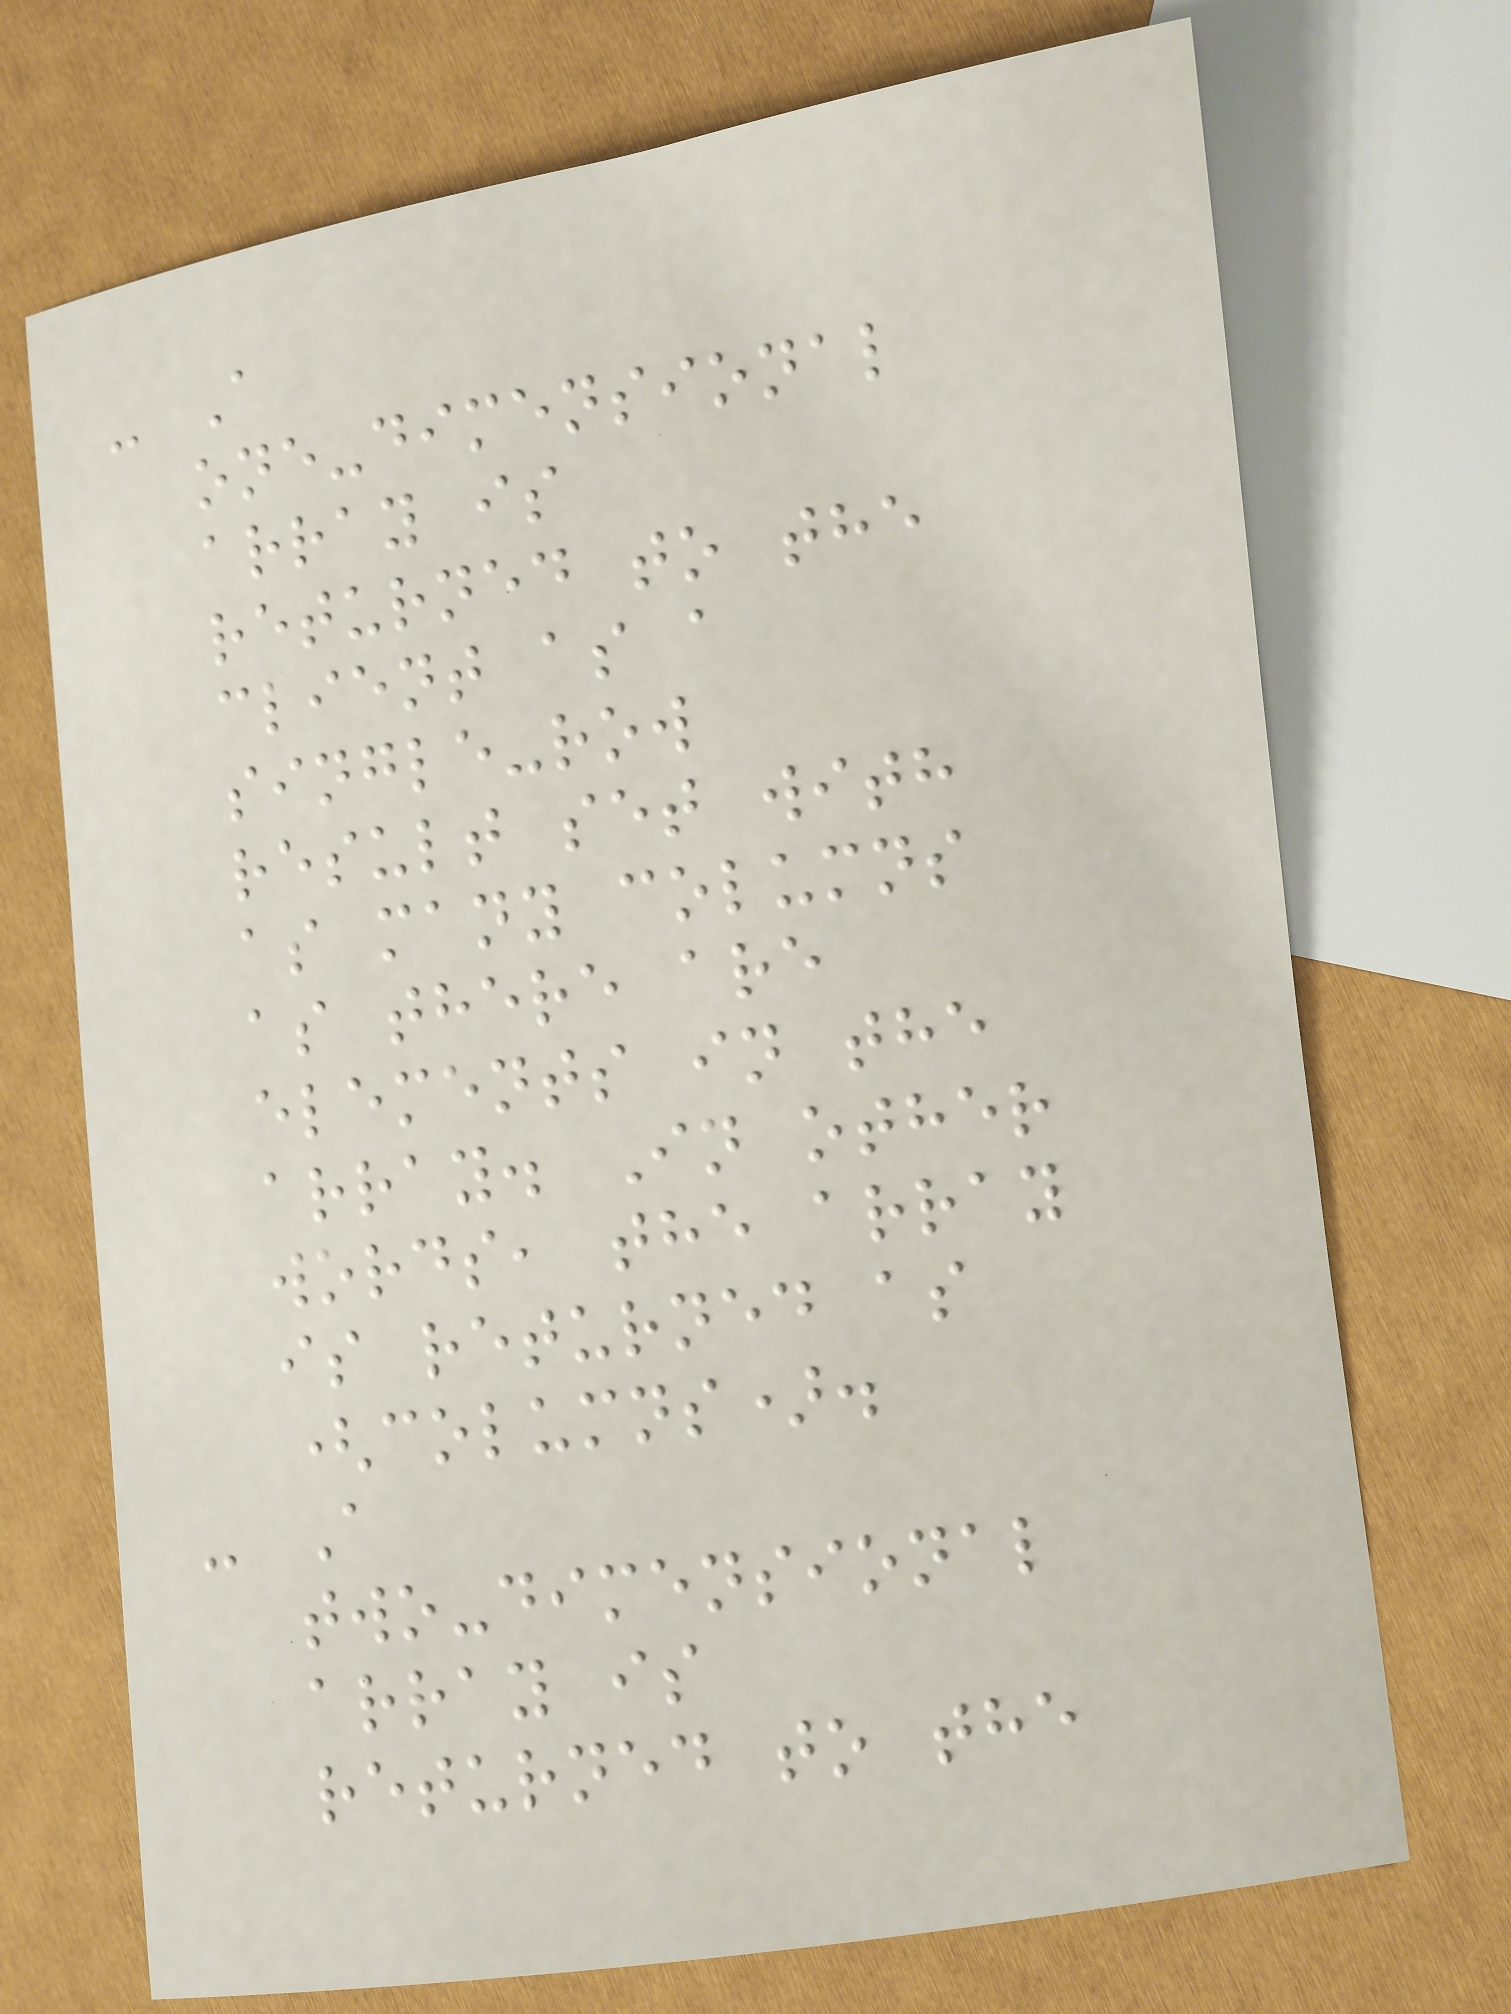- A
one-dimensional
array is
returned to the
client as a
single-row
result set with
as many columns
as there are
elements in the
array. In other
words, the array
is returned as
(columns).
- A
two-dimensional
array is
returned to the
